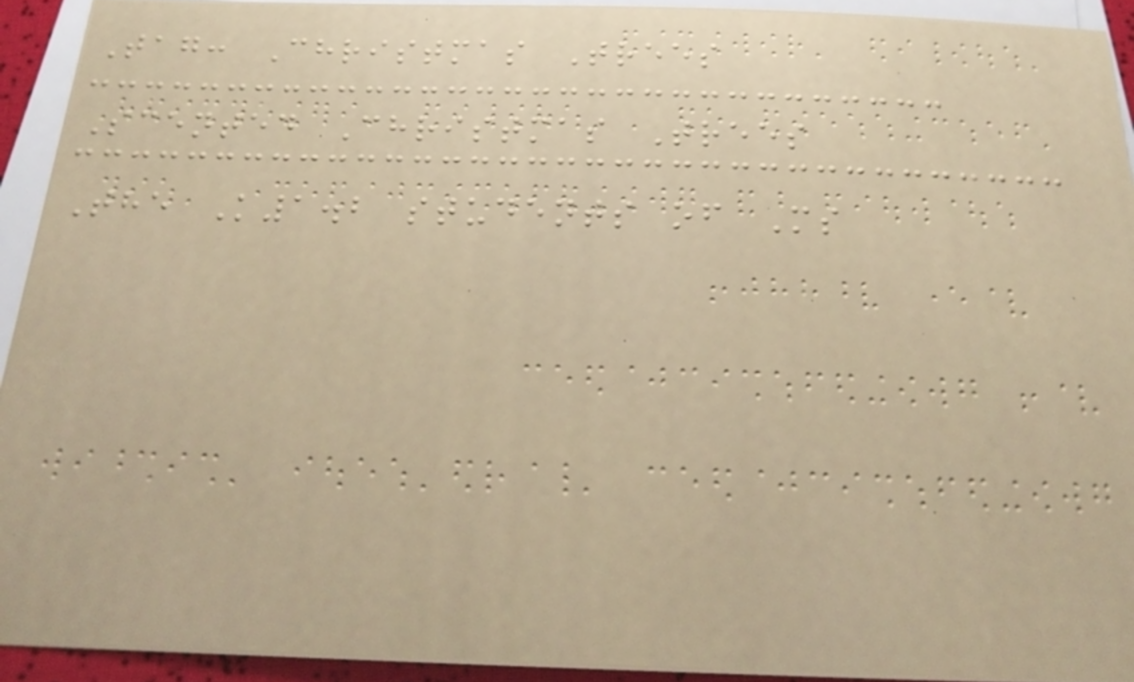Tag: Christmas Trees
Scented Christmas Trees
The K1.2 students of Ms
